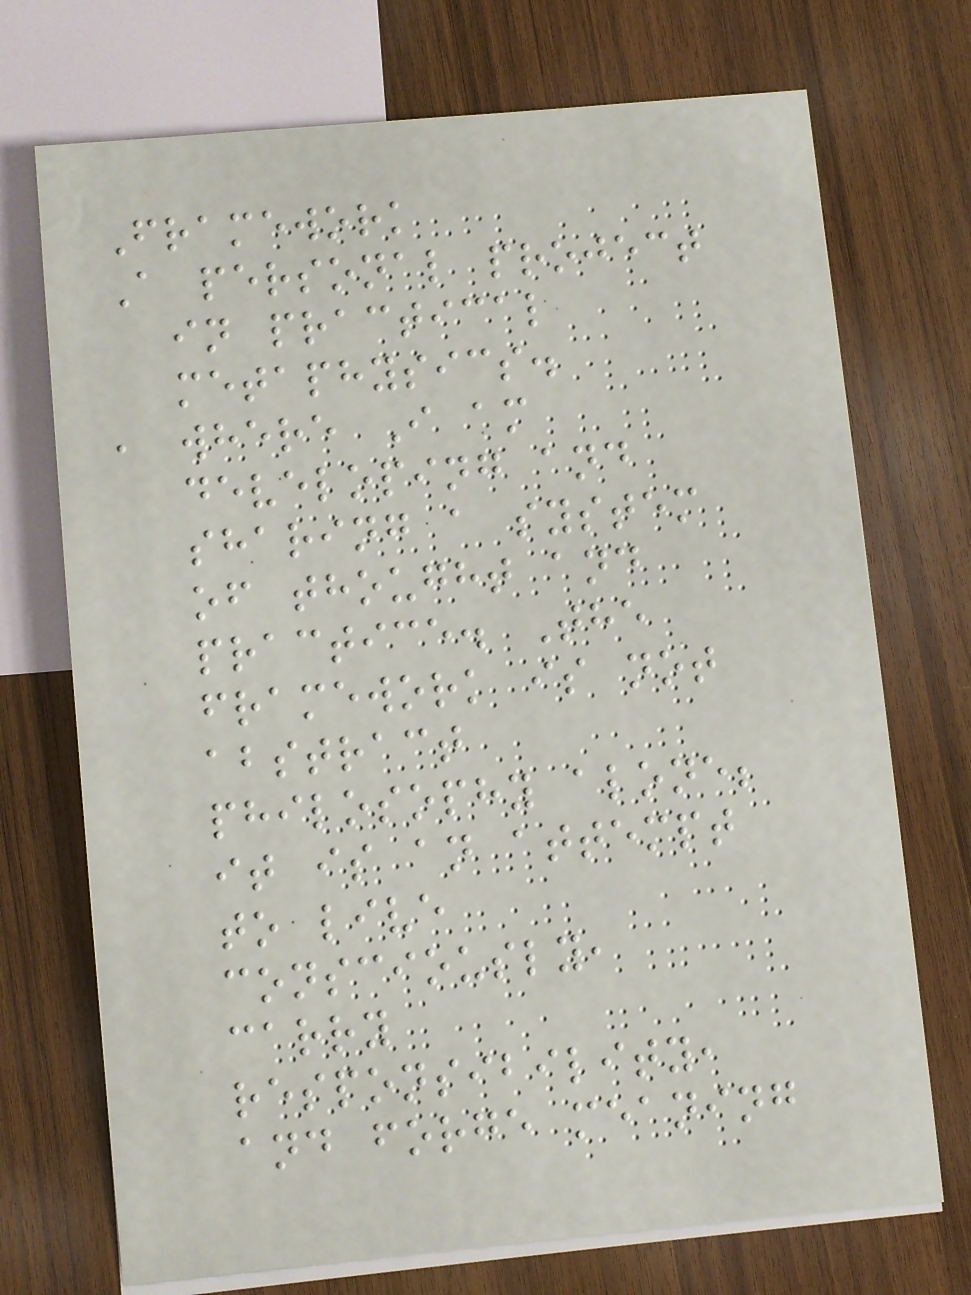Framework
A personal project
in practical
metaphysics.
, where I am
developing and
sharing a system
of thought and
practice. The
framework is not
abstract
philosophy alone;
it is an attempt
to live
consciously,
carry
responsibility,
and forge meaning
